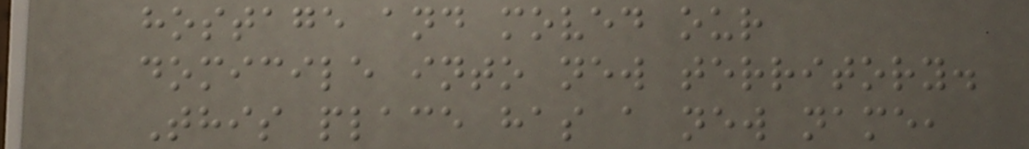hostage and moved our
domicile into new territory.
This place has a new name,
